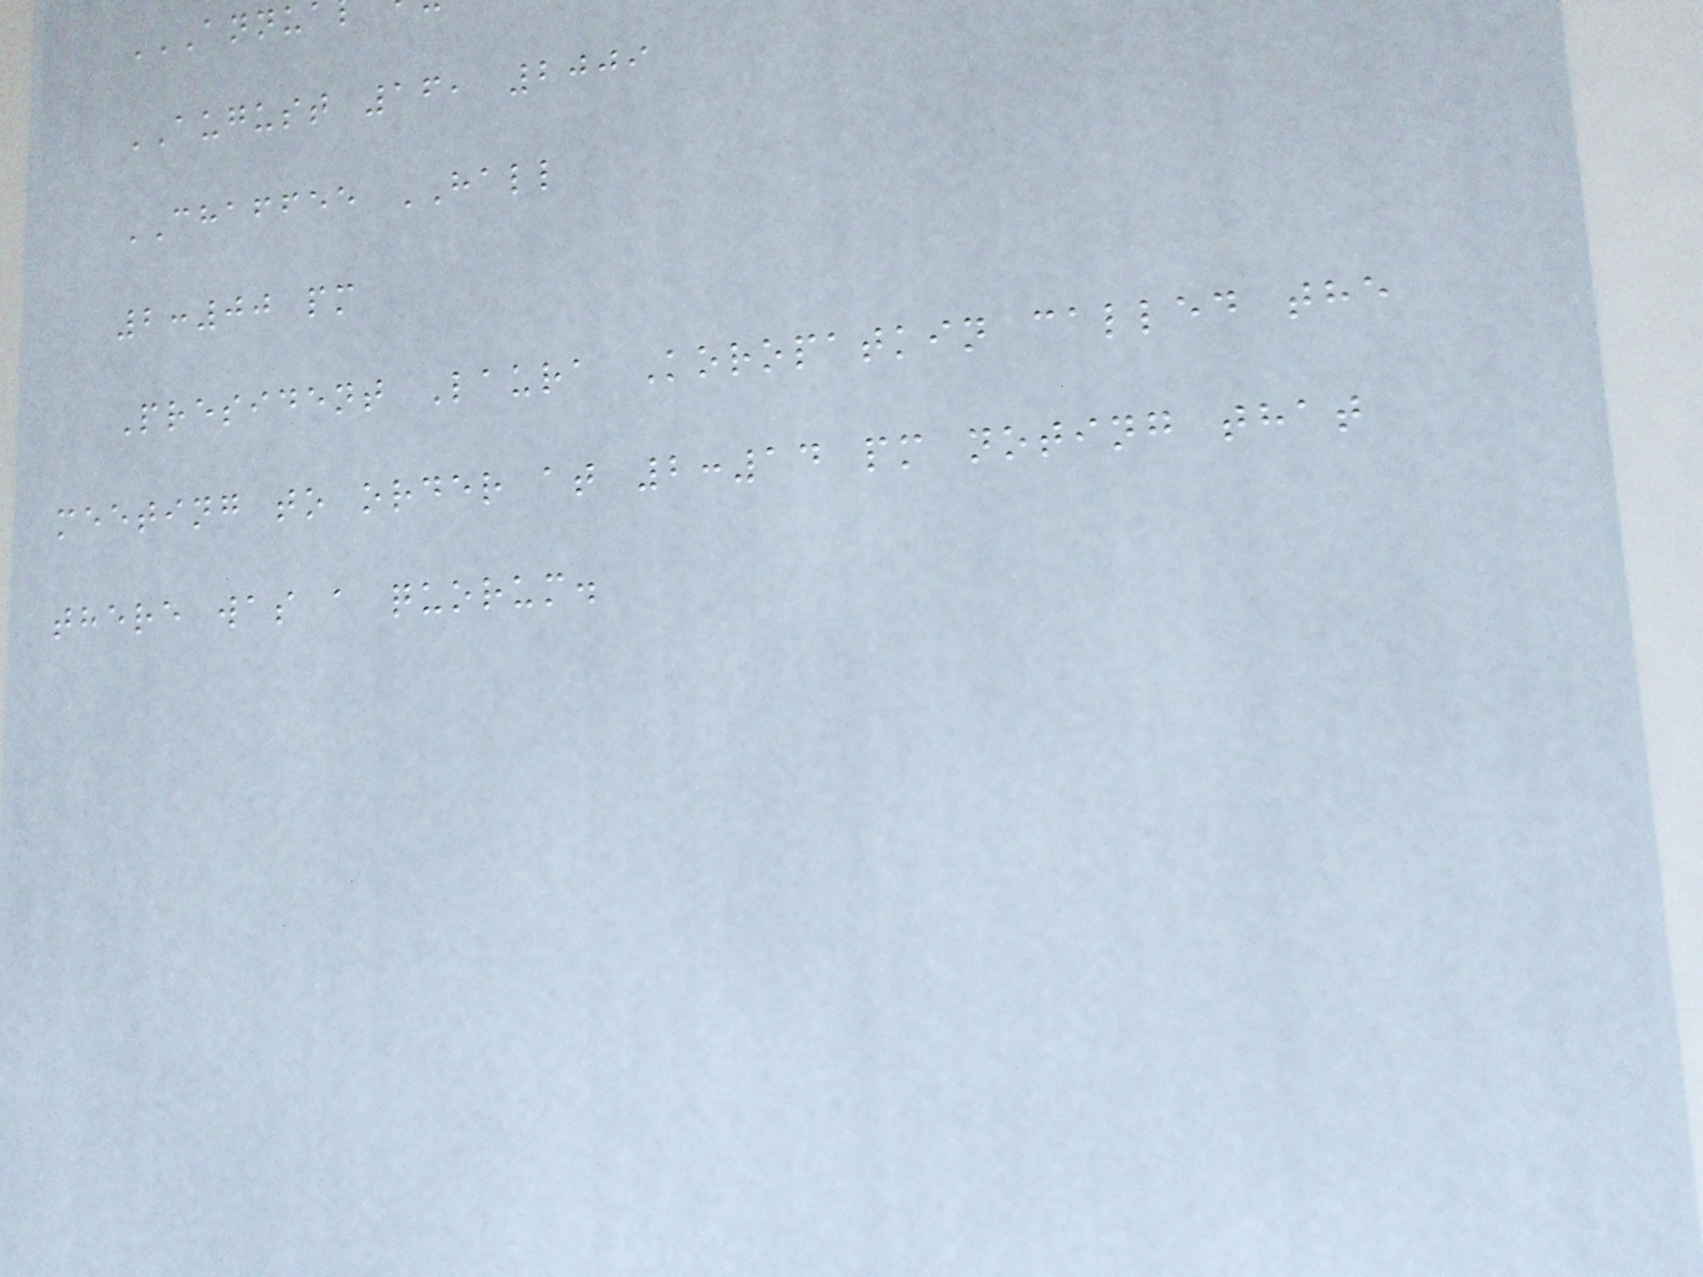AUGUST 16, 2009
CHAFFEE HALL
2:00 pm
President Laura Koropatkin called the
meeting to order at 2:14 pm noting that
there was a quorum.
